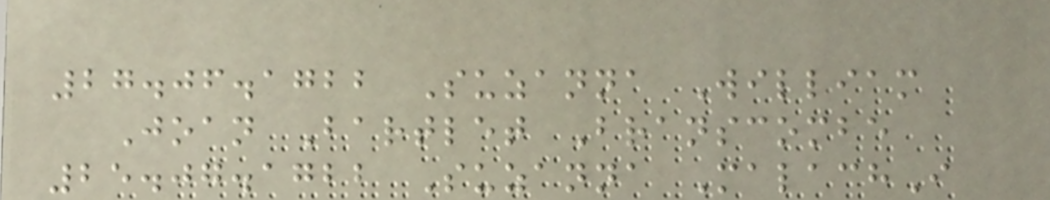27.06.1722 Suzanna William
Joan Bartlet Branscombe
25.07.1722 Suzanna MalachI
